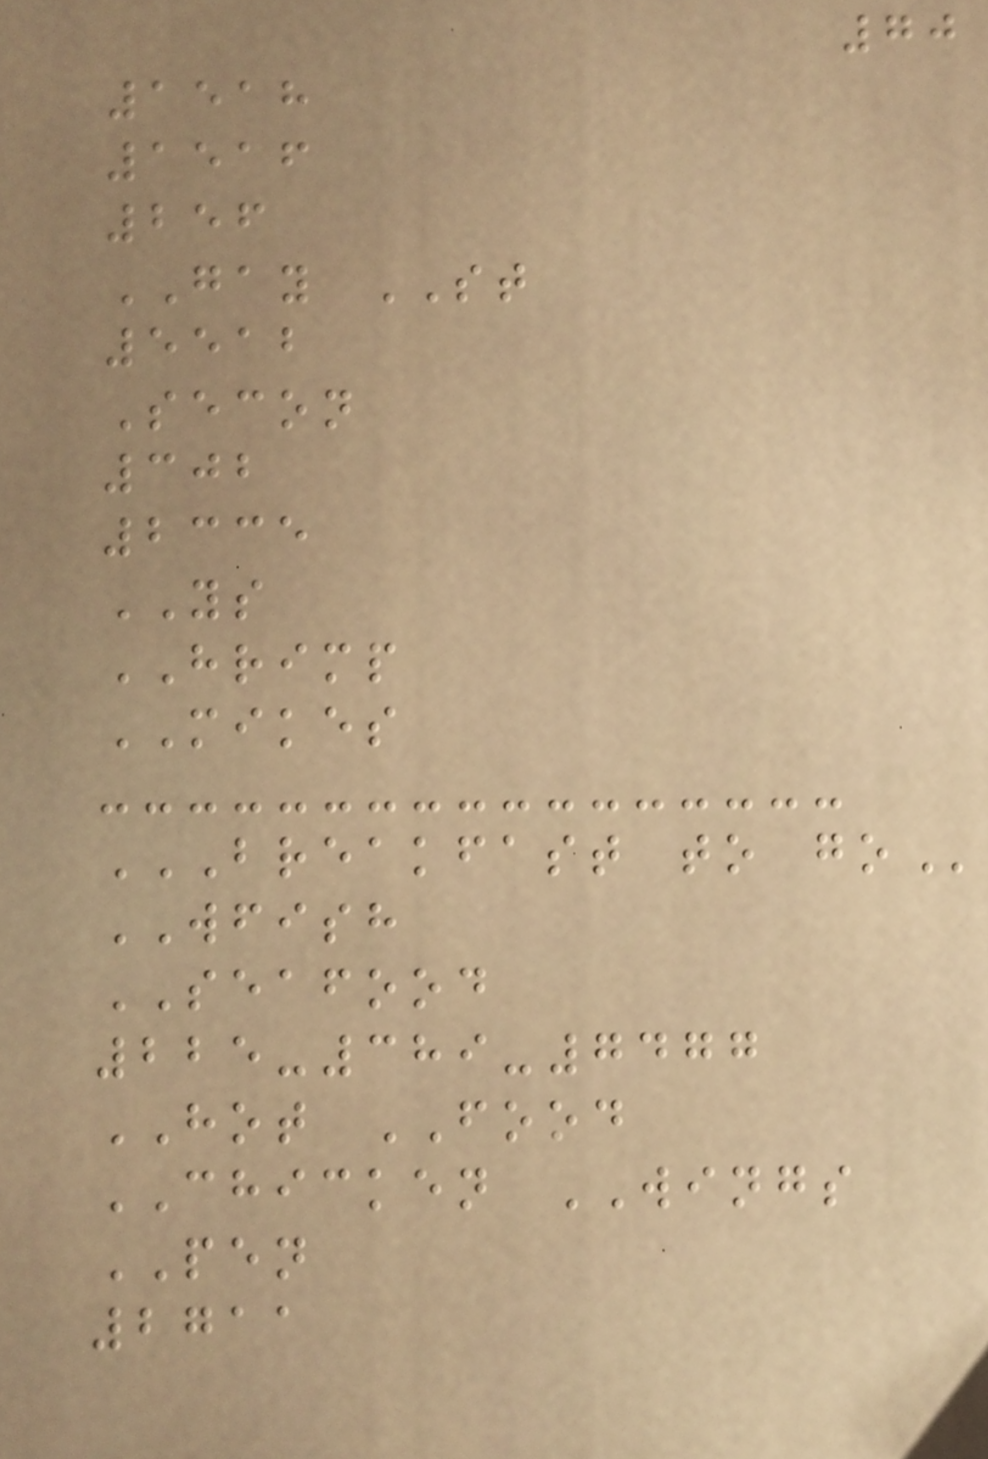70
1518
1516
256
GAY ST
5512
Secon
302
2335
YS
HRIMP
MIKES
BREAKFAST TO GO
WFISH
SEAFOOD
225-389-7477
HOT FOOD
CHICKEN WINGS
PEN
2711
